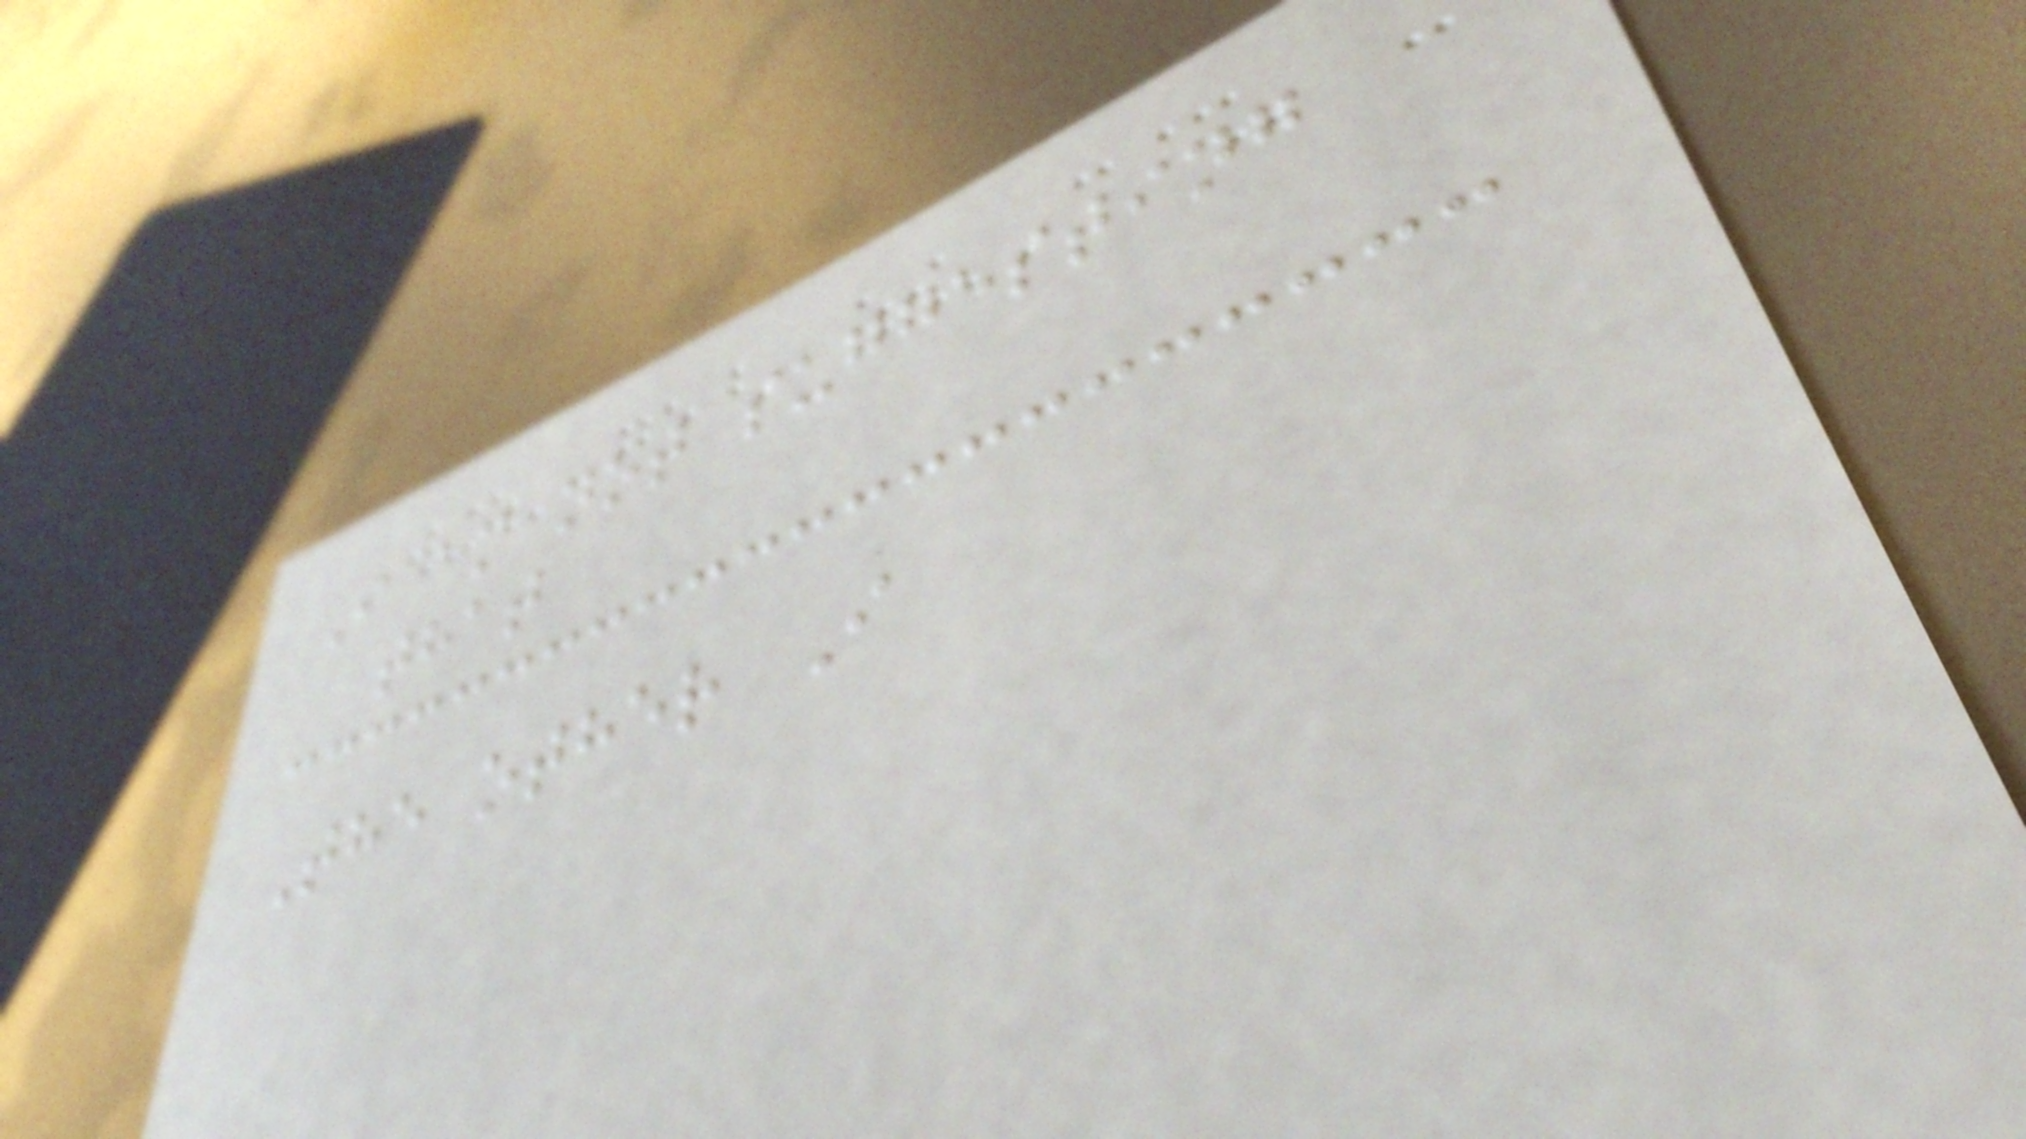I am not suggesting
that
The other I
